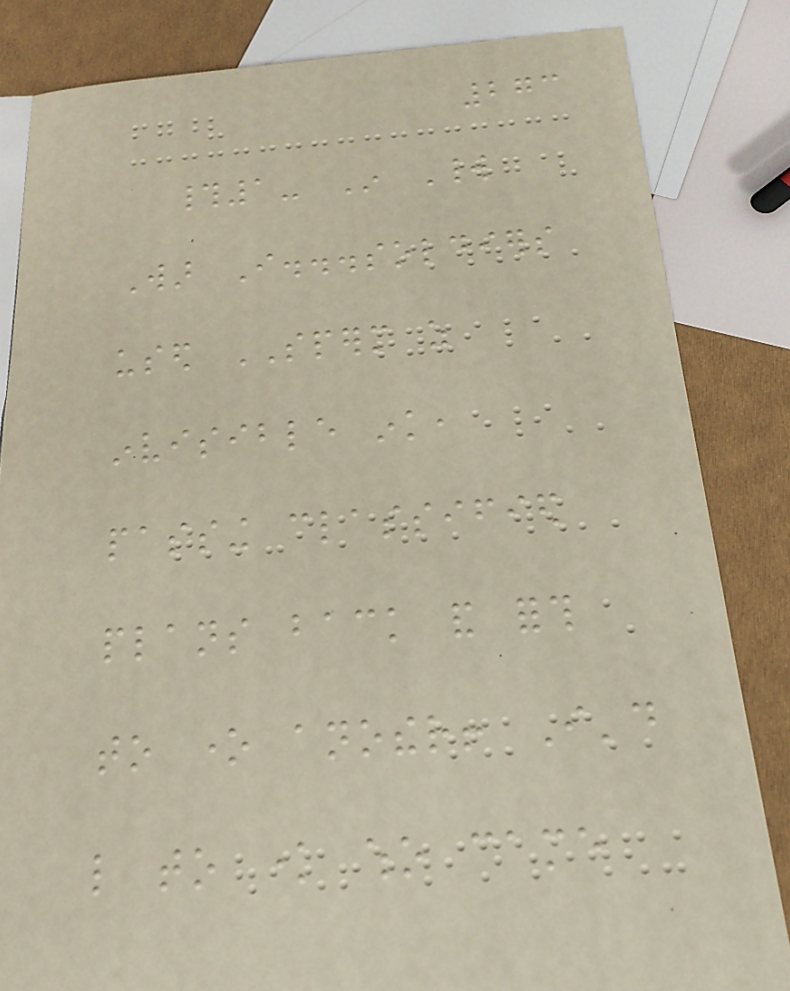273
#1- In World
War I...soldiers
used SPERM as
invisible ink,
passing classified
plans back and forth
to one another! I'd
like to know who came
